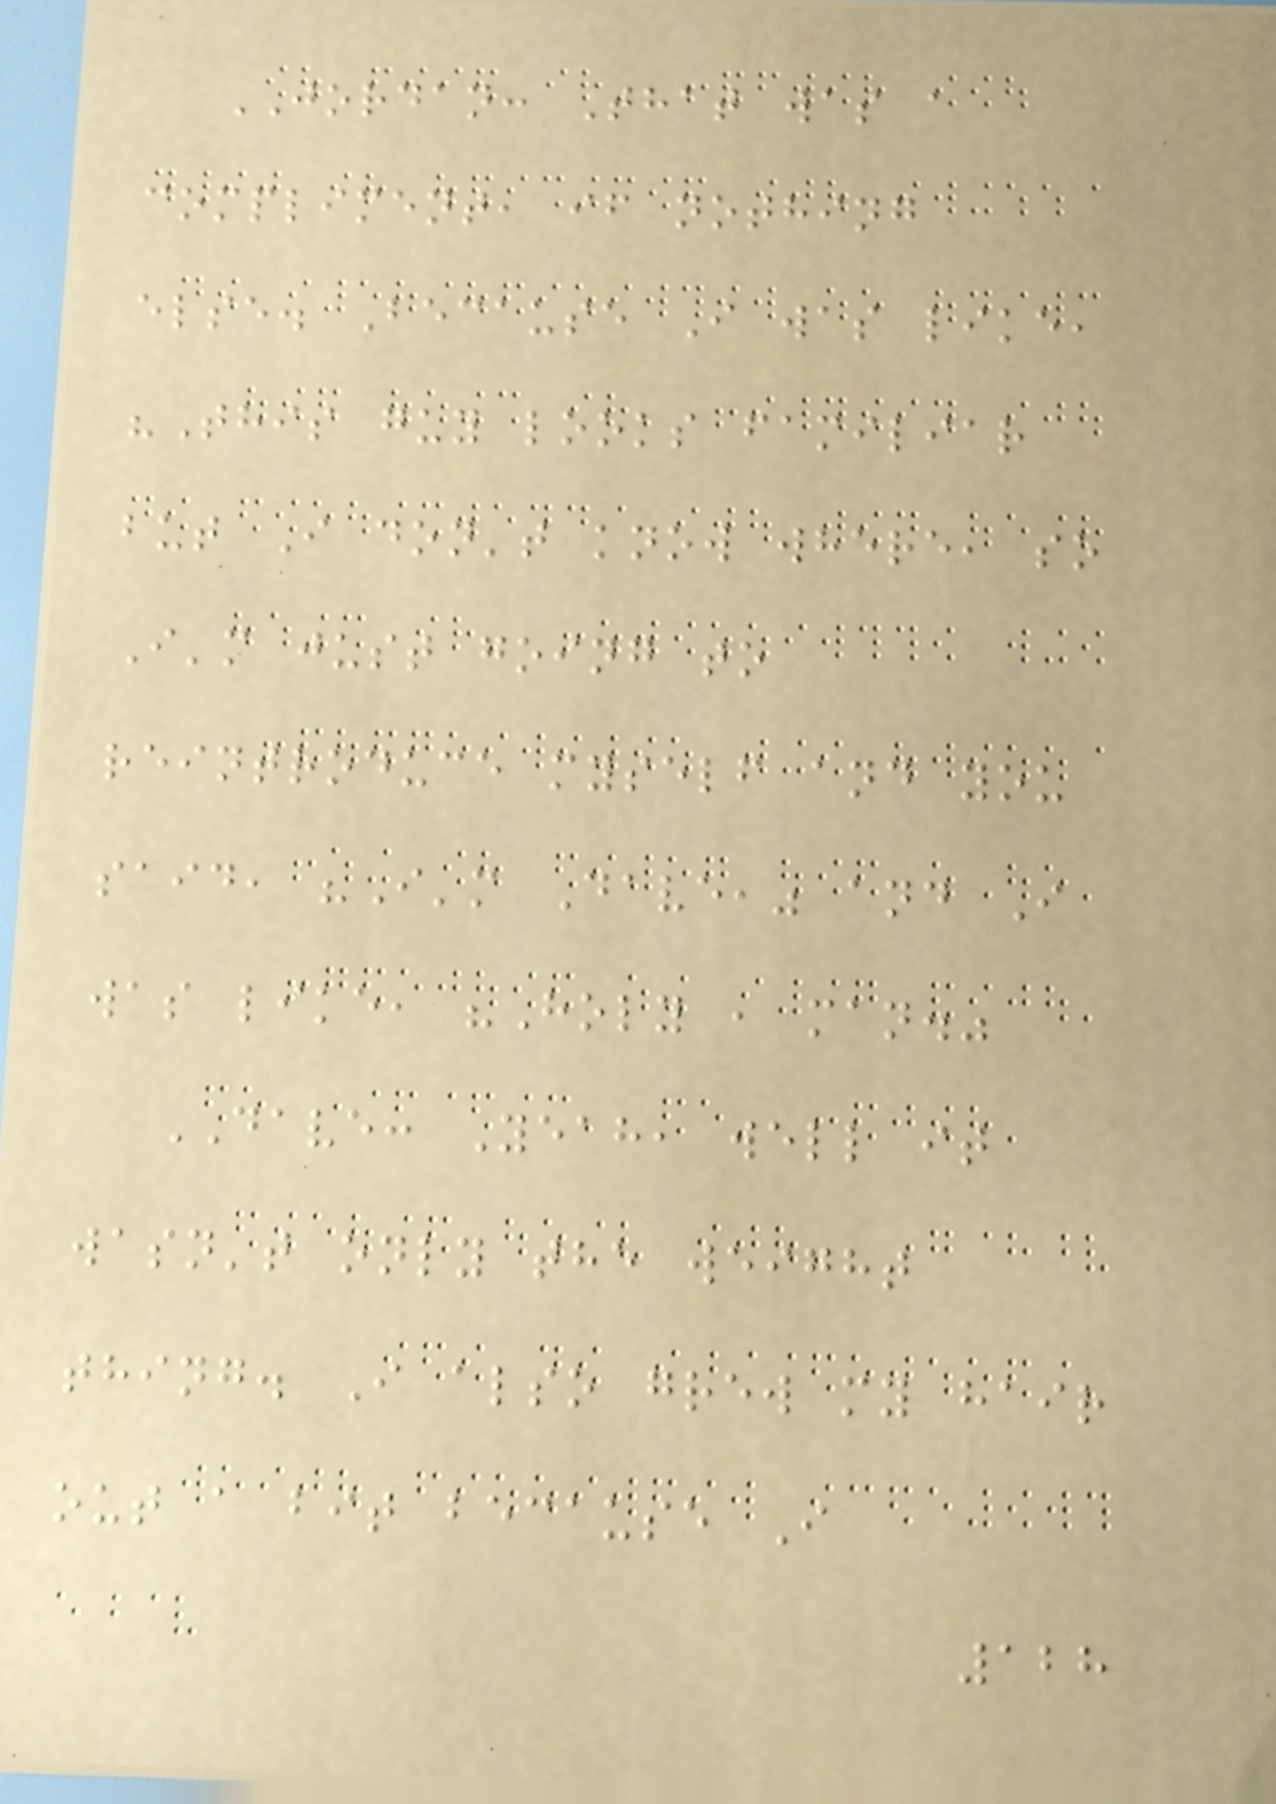JORDAN: That was a
compliment, if nothing
else. Because I was like,
"This guy looks familiar
but I don't know where, so
I'm just going to
reintroduce myself and you
said, "I'm Dave," and I
was like, "Holy , man."
DAVE: Yeah, well it
wasn't only the weight
thing. I also grew my hair
out a bit because I
128
